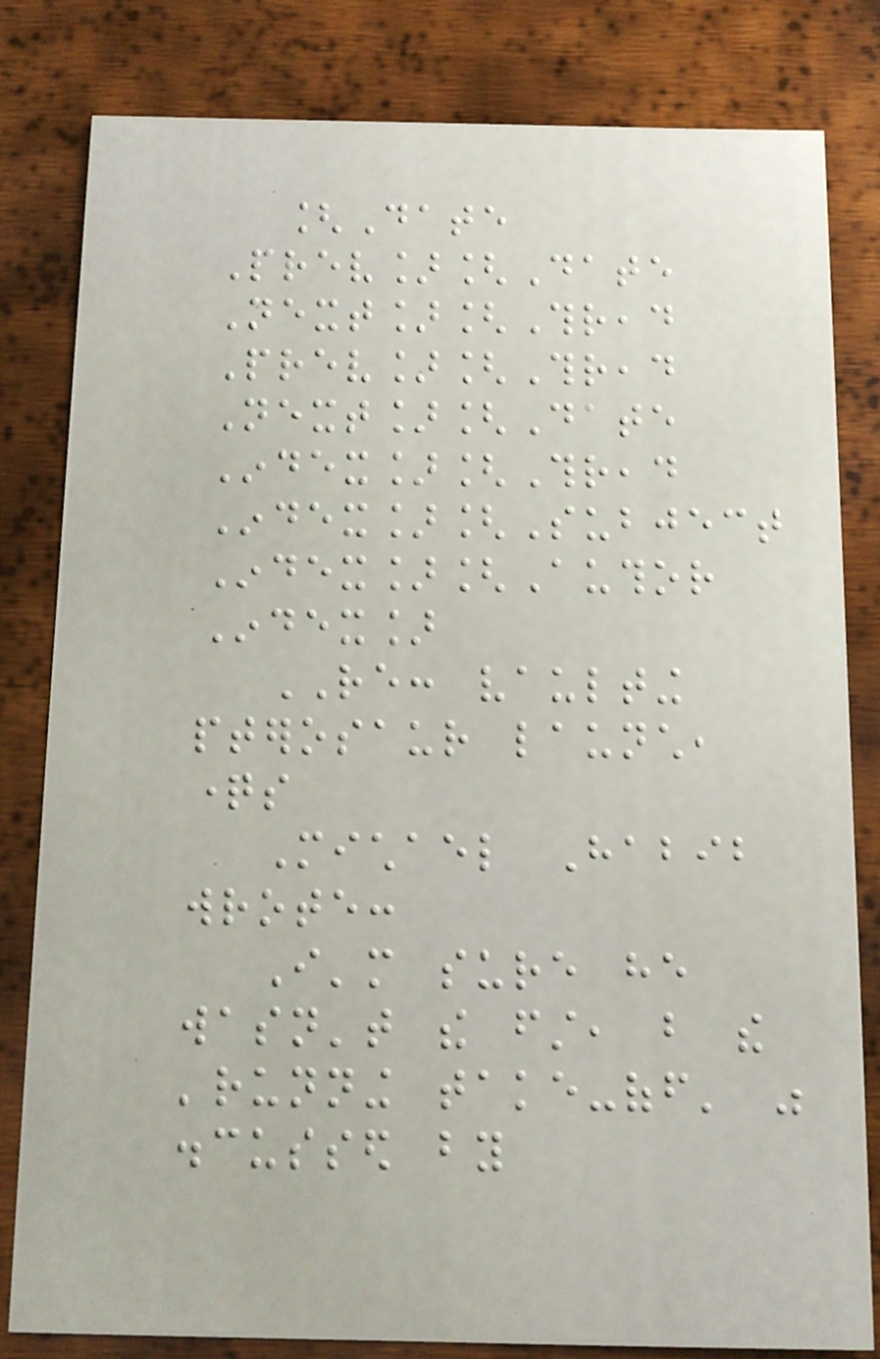[Date
Prev][Date
Next][Thread
Prev][Thread
Next][Date
Index][Thread
Index][Subject
Index][Author
Index]
RE: vaulting
pterosaur launch,
questions
Michael Habib
wrote:
I'm sure he
wasn't the first, but the
'running take-off' was
discussed by
